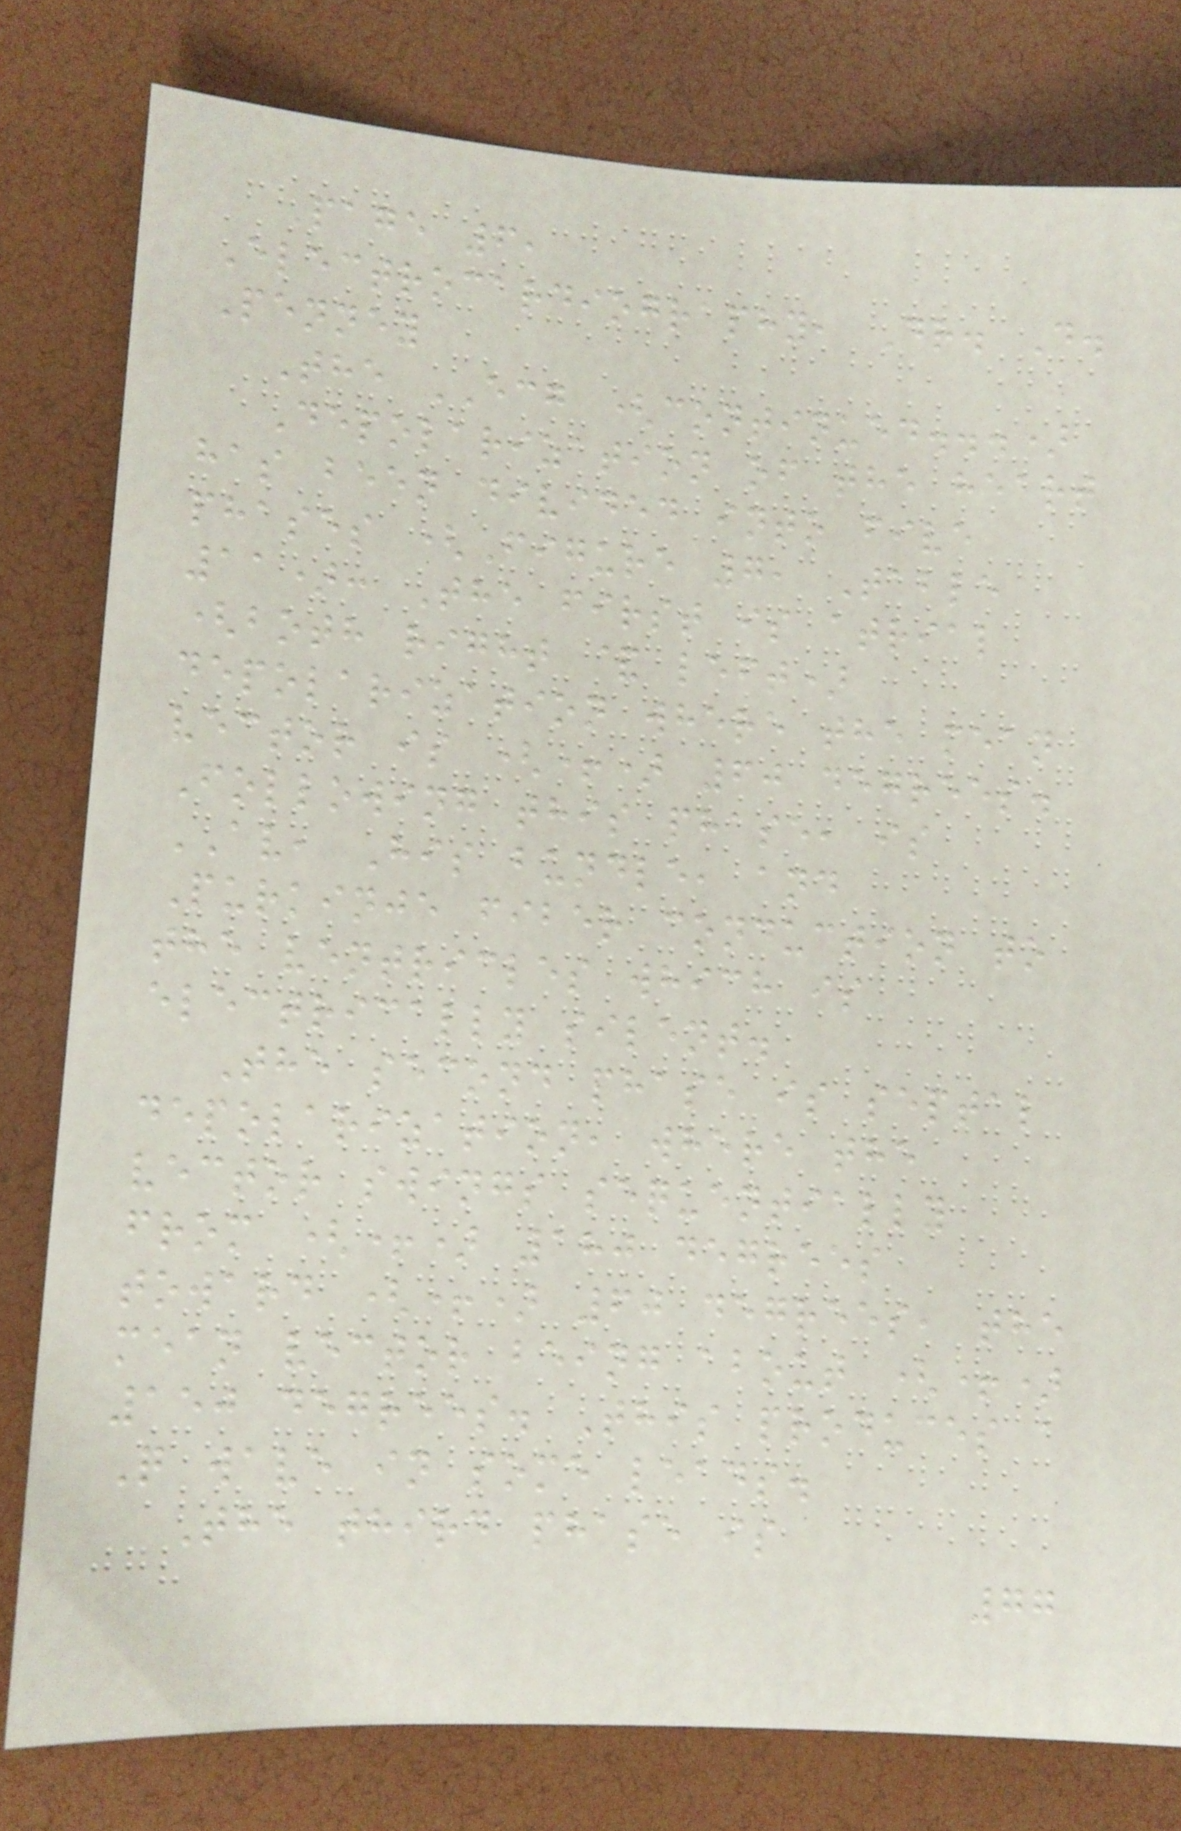Page 6,
Electrocardiography, Dr. D.
Penney
The ECG (continued...)
Depolarization of the heart
has been divided into five
phases (Figure 7, Table
11): The first is atrial
(both right & left)
depolarization where the mean
vector is (+) 60 degrees.
Following this phase, is
AV, His bundle, and
Purkinje fiber conduction to
the ventricles which is
electrically silent.
The second phase is septal
depolarization, where the
vector swings sequentially
from (+) 180 degrees
toward (+) 60 degrees, the
mean vector being about (+)
150 degrees. This produces a
Q wave in some leads.
The third phase is
77
